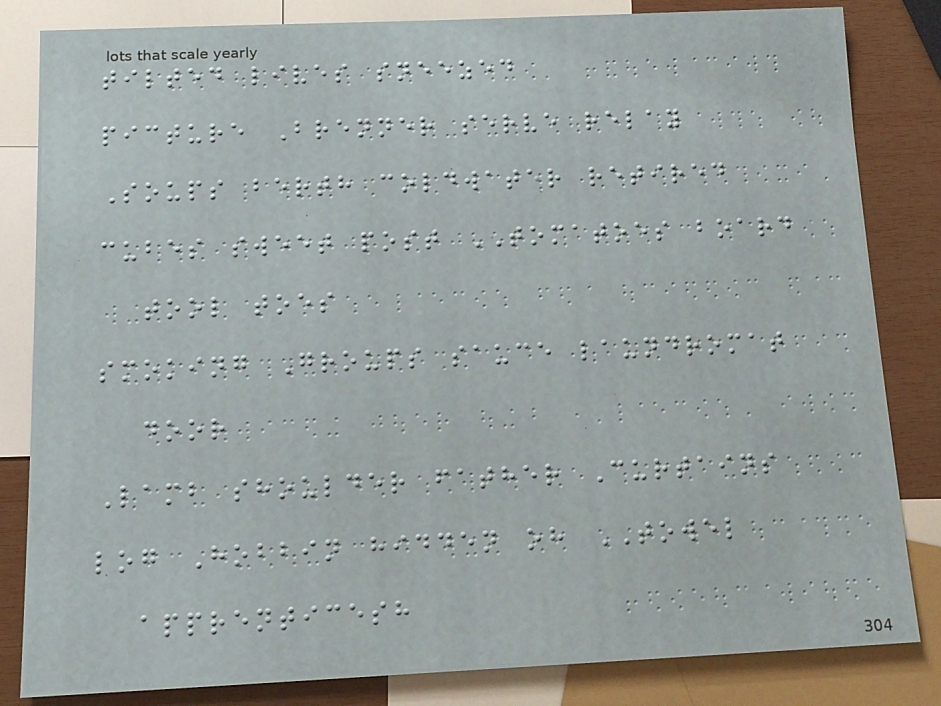tilted lives sneezed
picture Brenner serve relay
Soups berth coldwater retired
cubes sweet post TOMATOES board
tool toes
smoking Groups sauce laundromat
door
Lamb shoulder father Curtains
log Hobbin hidden oh TOWEL
apprenticesh
